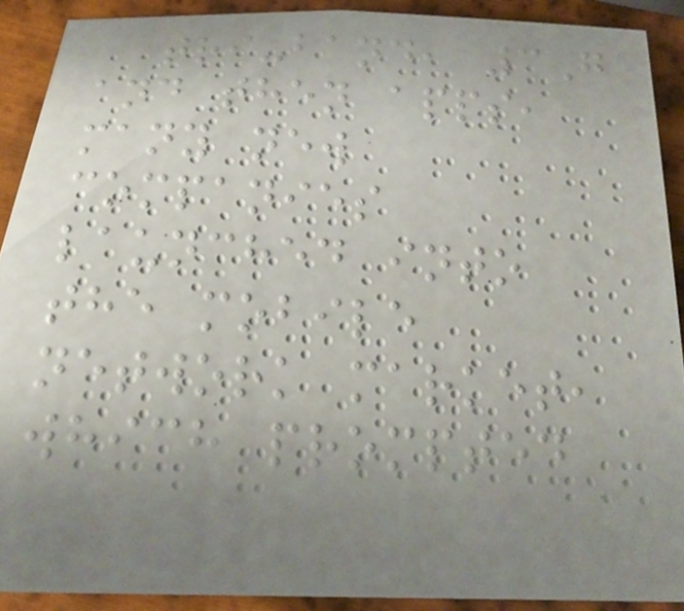tri-band, 3G
and then apps,
many new
companies
launched into
the mobile
network market,
which prompted
